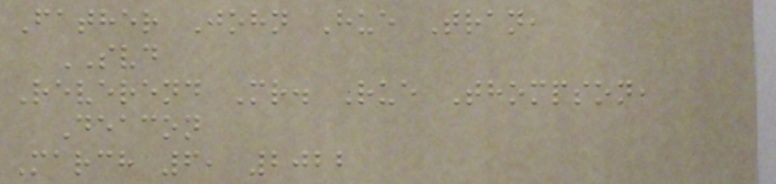Father John Hue Tran,
SVD
Reverend Mr. Rue Thompson,
Deacon
March 6, 2022
